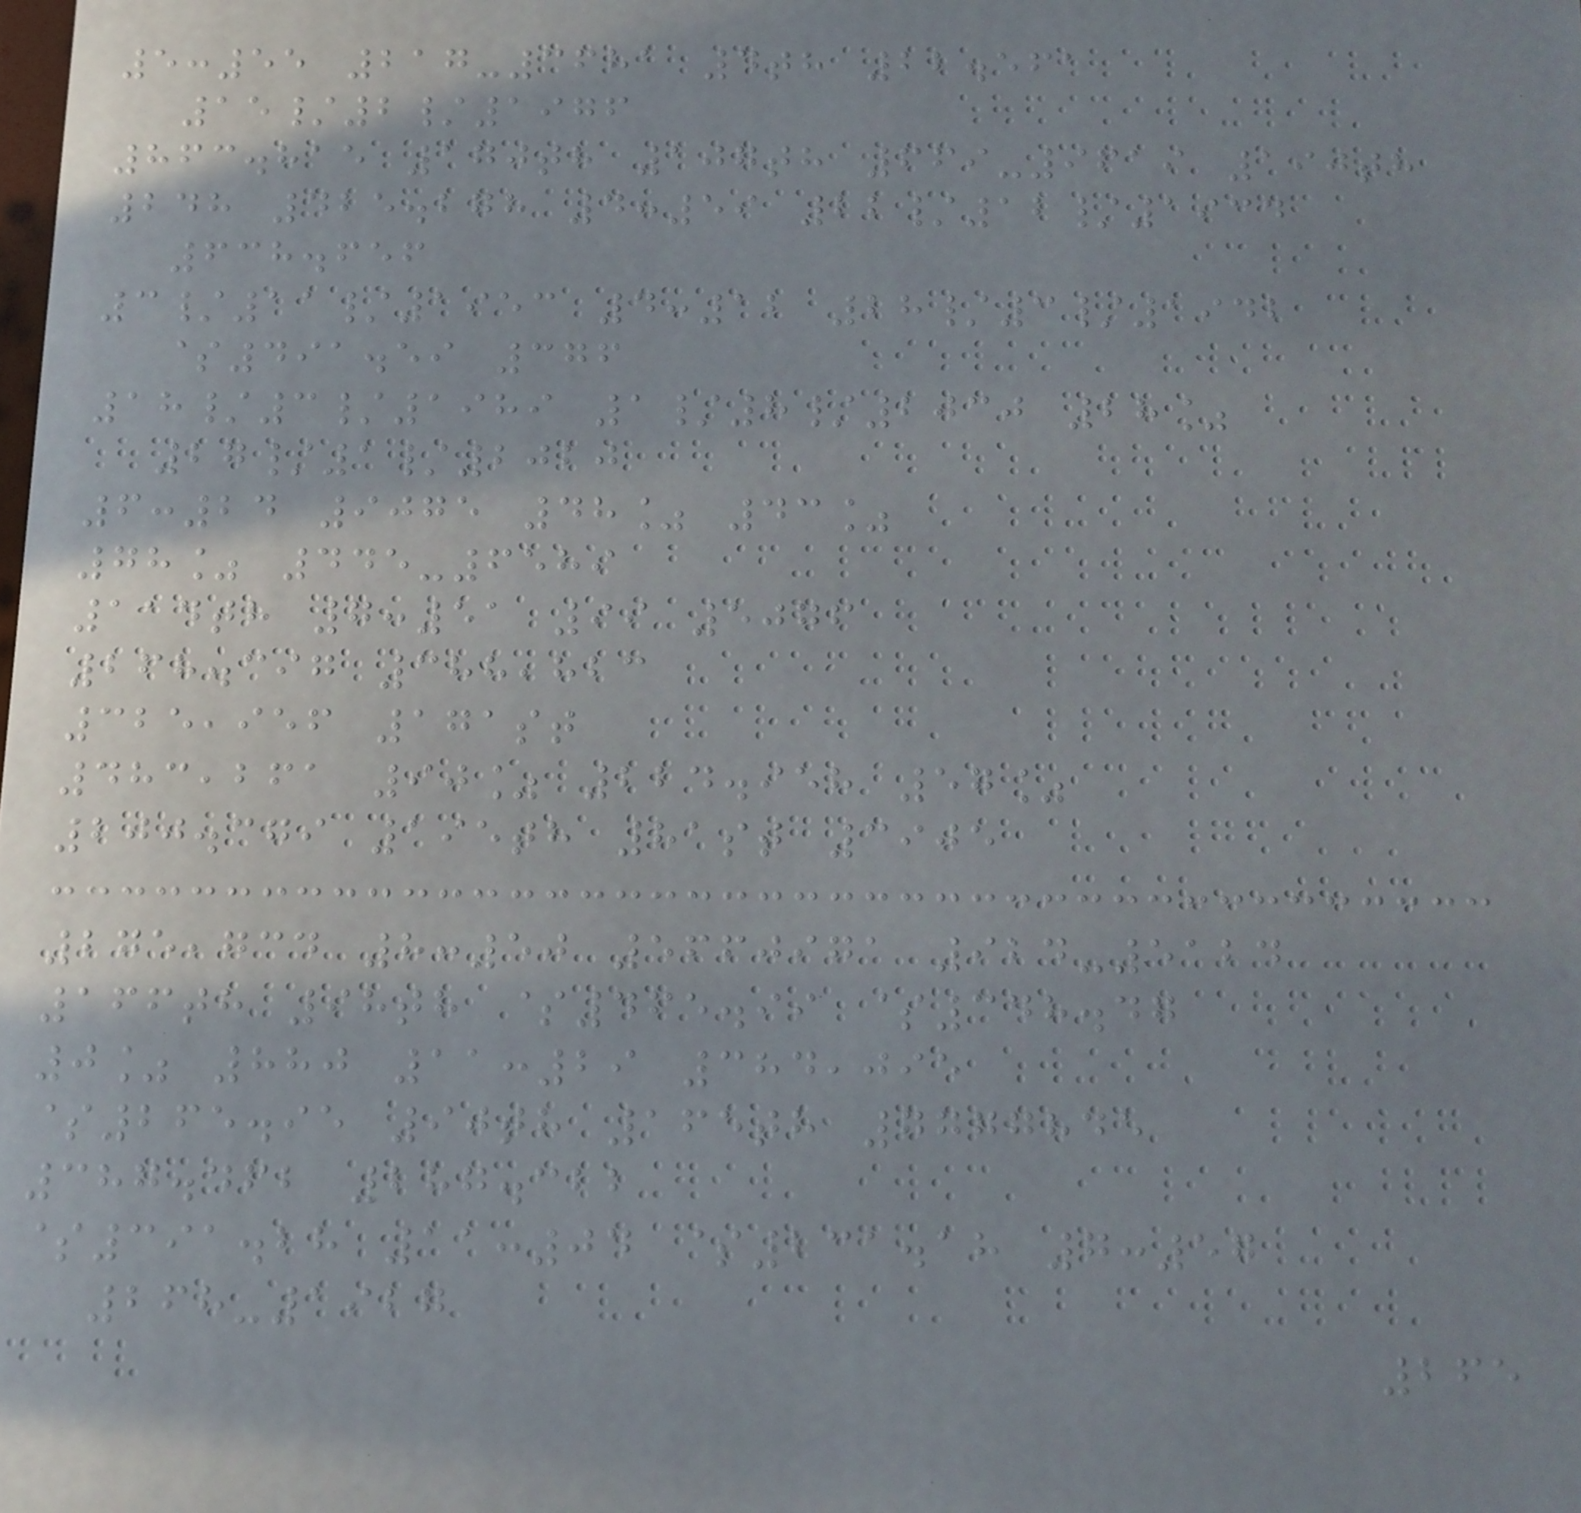5:55 217-3681 4th 22.561
15/2/1976
863.815 170th 107th 669-9619 190th
248 425.278 4:59 22/12/1934
638.656
3/11/1953 4:12 28/3/1942
$491.59 376
18/3/1989 1/8/2030 28%
27/1/2020
6:24 9075 48% 43%
78% 445-6589
114th 7:51 99 5076
268.397 388,823
325,956 171st
483,261 90% 224.958 57%
200.379 195th 81st 3905
275,734 8:50 5660971 924-5124
166th 98th $465.99 $348.47
0% 880 11:29 384,095
$265.95 90th 165th 7777845
387.462 287.322
$391.28 11:04 $231.18 7:57
268-1927
265
